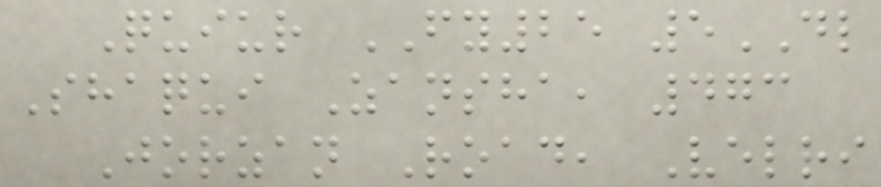Quiur FY25 5DL
Shaqui Zansha, 473
Jorzan Road, Velri
